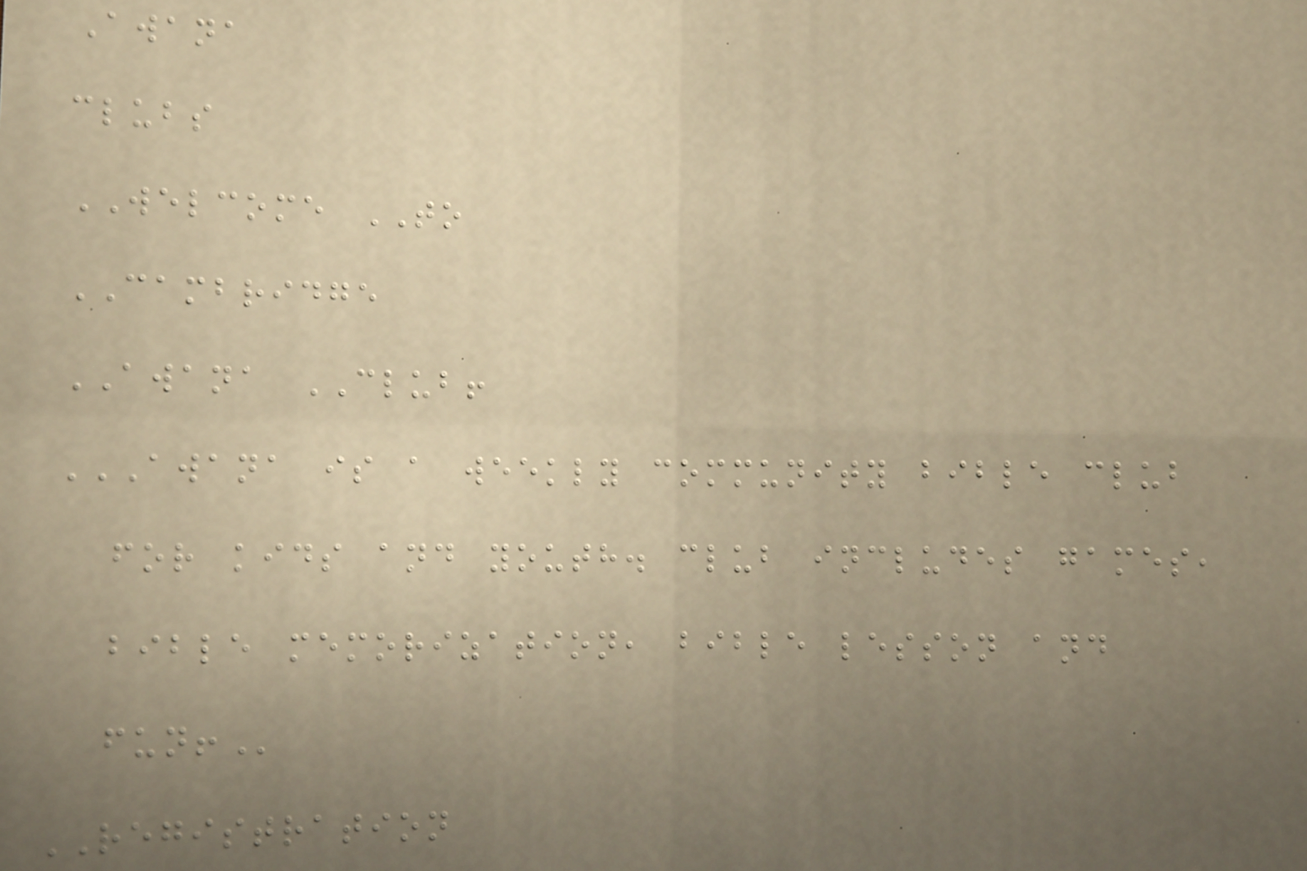Awana
clubs
WELCOME TO
CAMBRIDGE
AWANA CLUB!
AWANA IS A WEEKLY COMMUNITY BIBLE CLUB
FOR KIDS AND YOUTH. CLUB INCLUDES GAMES,
BIBLE MEMORIZATION, BIBLE LESSON AND
FUN!
REGISTRATION
